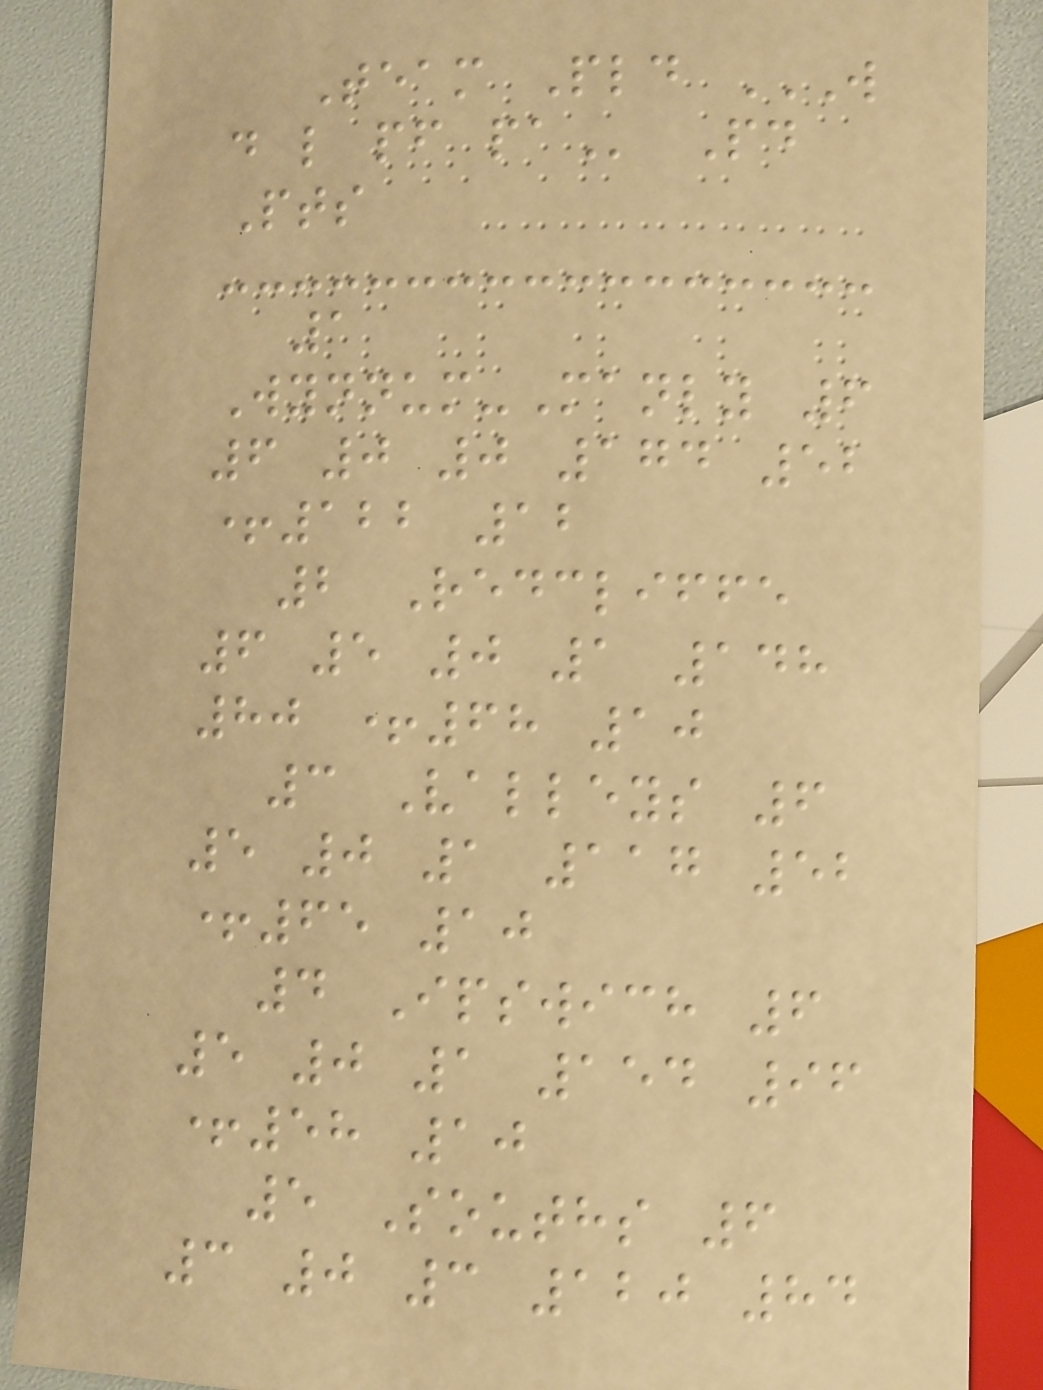Team Pld W
D L PF PA Pd
Pts
1
Wynnum-Manly 6
6 0 0 174 52
+122 12
2 Redcliffe
6 5 0 1 148
80 +68 10
3 Valleys 6
5 0 1 117 52
+65 10
4 Ipswich 6
5 0 1 154 96
+58 10
5 Souths 6
3 0 3 120 84
